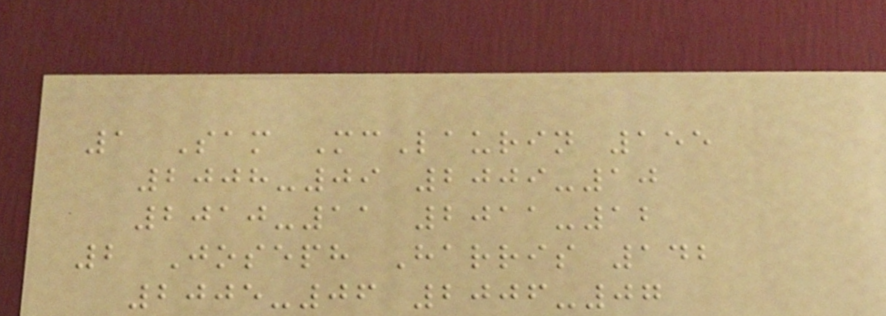1 Sam McLaurin 155
2008-09 2009-10
2010-11 2011-12
2 Joseph Harris 142
2005-06 2006-07
